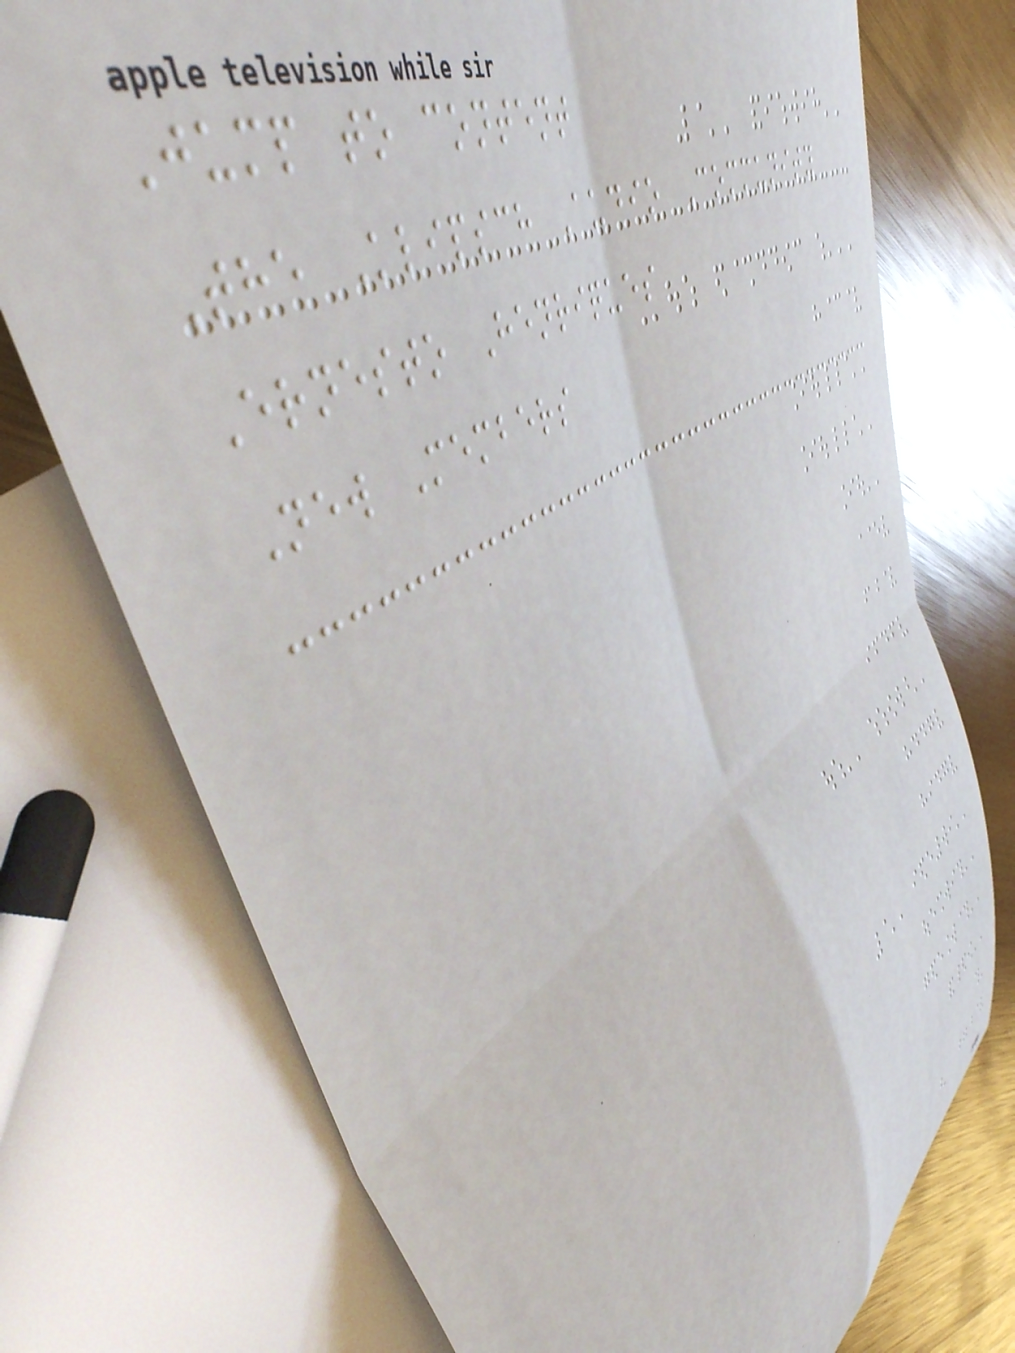Jump to content
The Klipsch Audio Community
Ernesto Henriques
New Members
